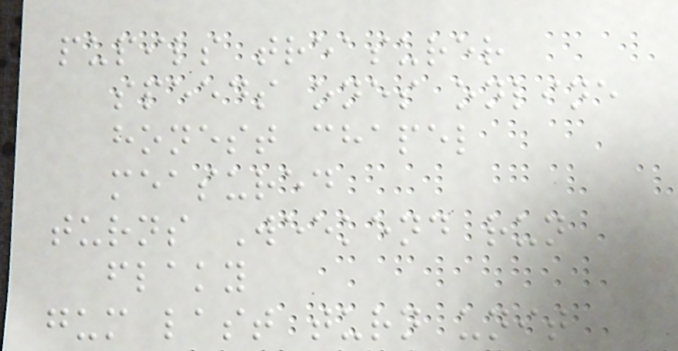pupils treasurer
speeds ones online
honest chapel
measured
turns Weekend run
flaky
gum last turn unit
